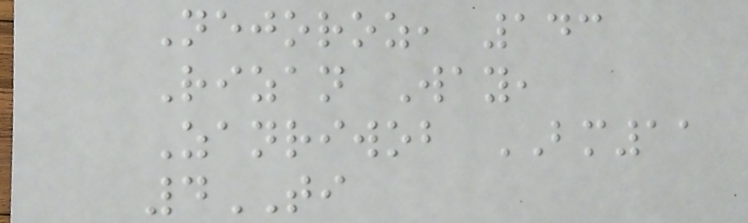Nejoroz, 143
Rizan Way,
Zanriwob BM11
4TI
